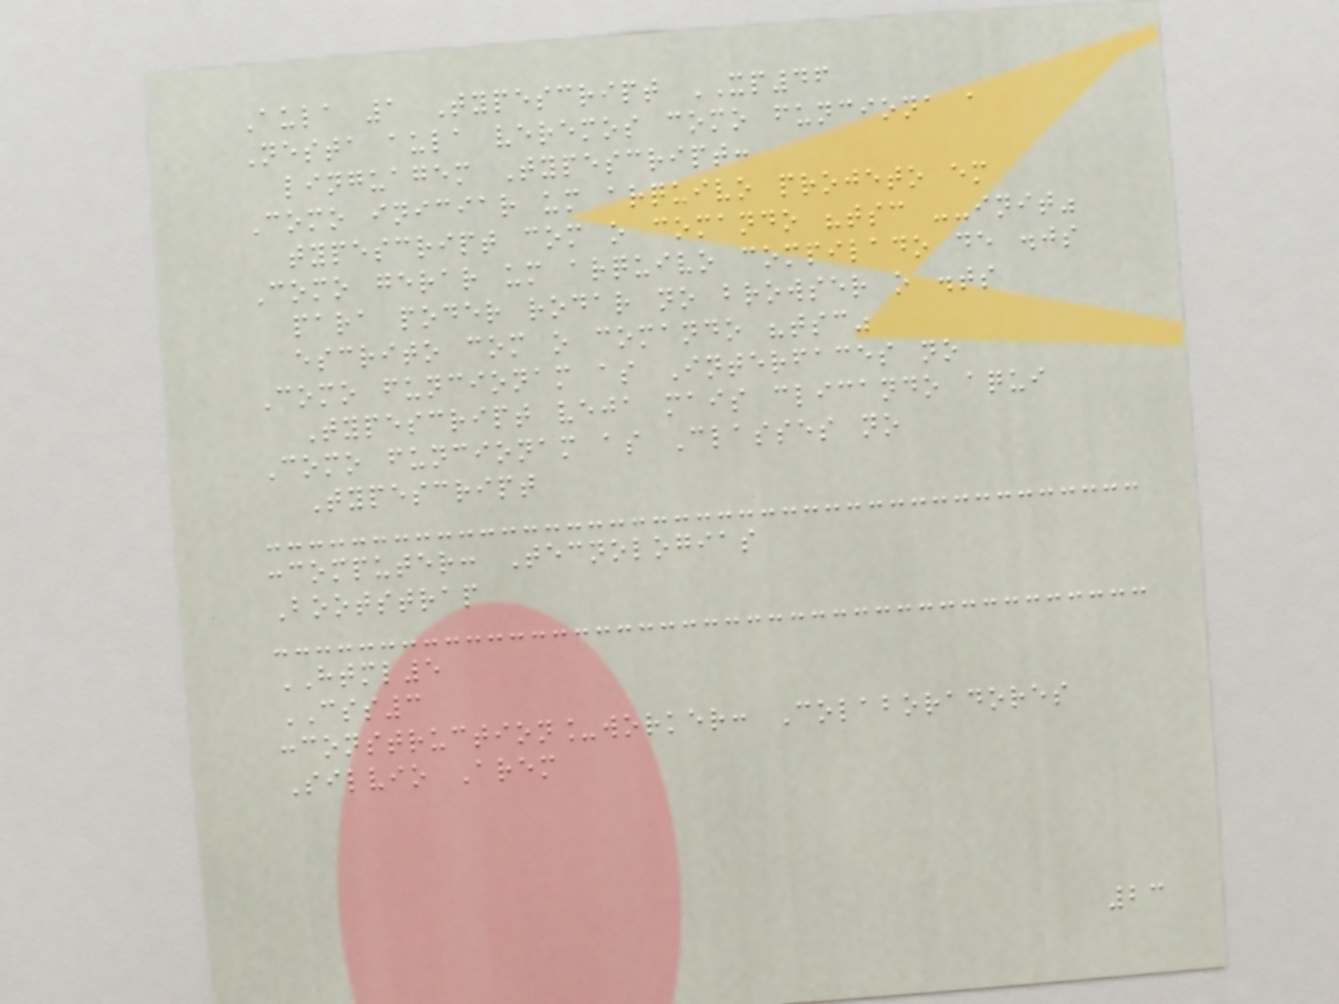Aula 1 Typescript XP46
Nesta aula veremos como funciona a
linguagem Typescript:
Como iniciar um arquivo projeto em
typescript com o comando "tsc --init"
Como gerar um arquivo compilado de .js
para poder rodar no browser o .ts
escrito com o comando "tsc"
Como funcionam as Interfaces no
Typescript veja mais clicando aqui
Como funcionam as Classes no
Typescript
:computer: Tecnologias
Bootstrap
HTML5
CSS3
:construction_worker: Colaboradores
Silvio Arem
23
